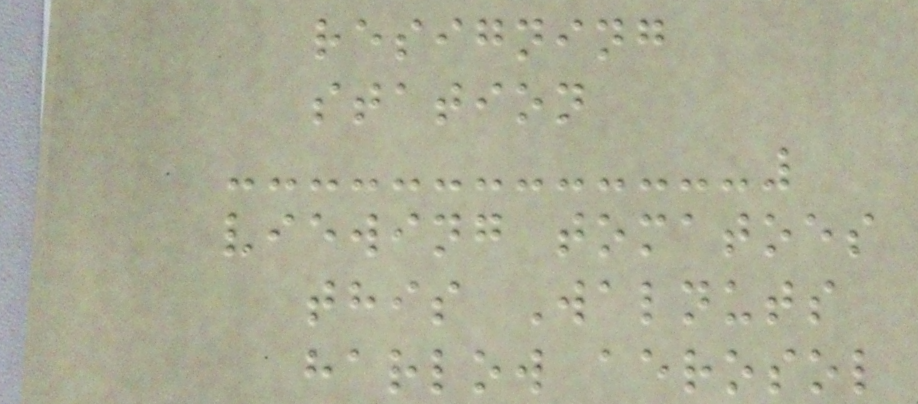resigning
station
viewing tomatoes
this Walnuts
harlow aerosol
